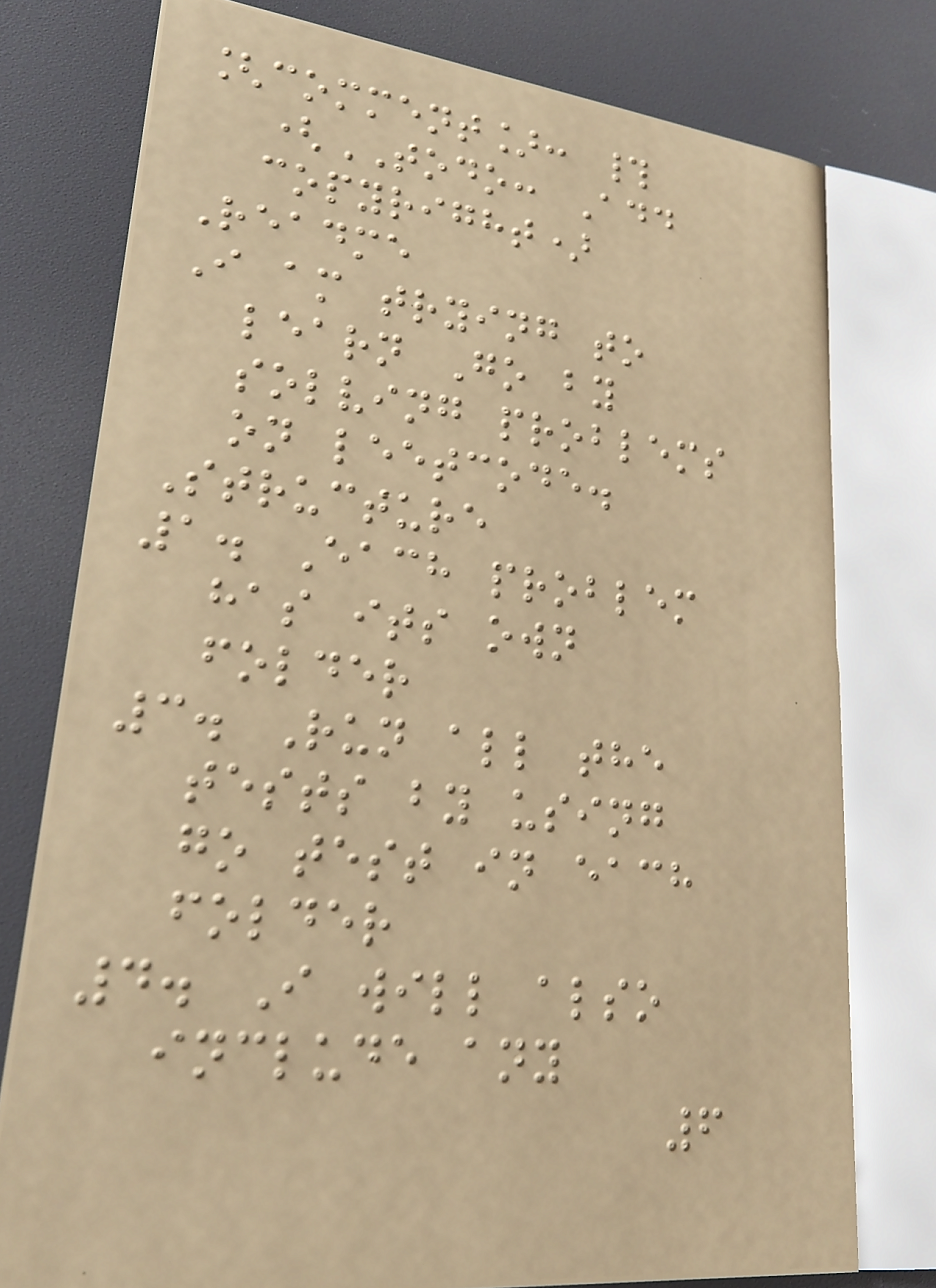[comment]: #
(TODO: Add
copyright)
Readme
I am trying to
learn Go by
solving problems
on leetcode.
Structure
1. Each problem
has its own
folder
3. Run all the
tests by using
go test in each
folder
4. I will also
include any
6
